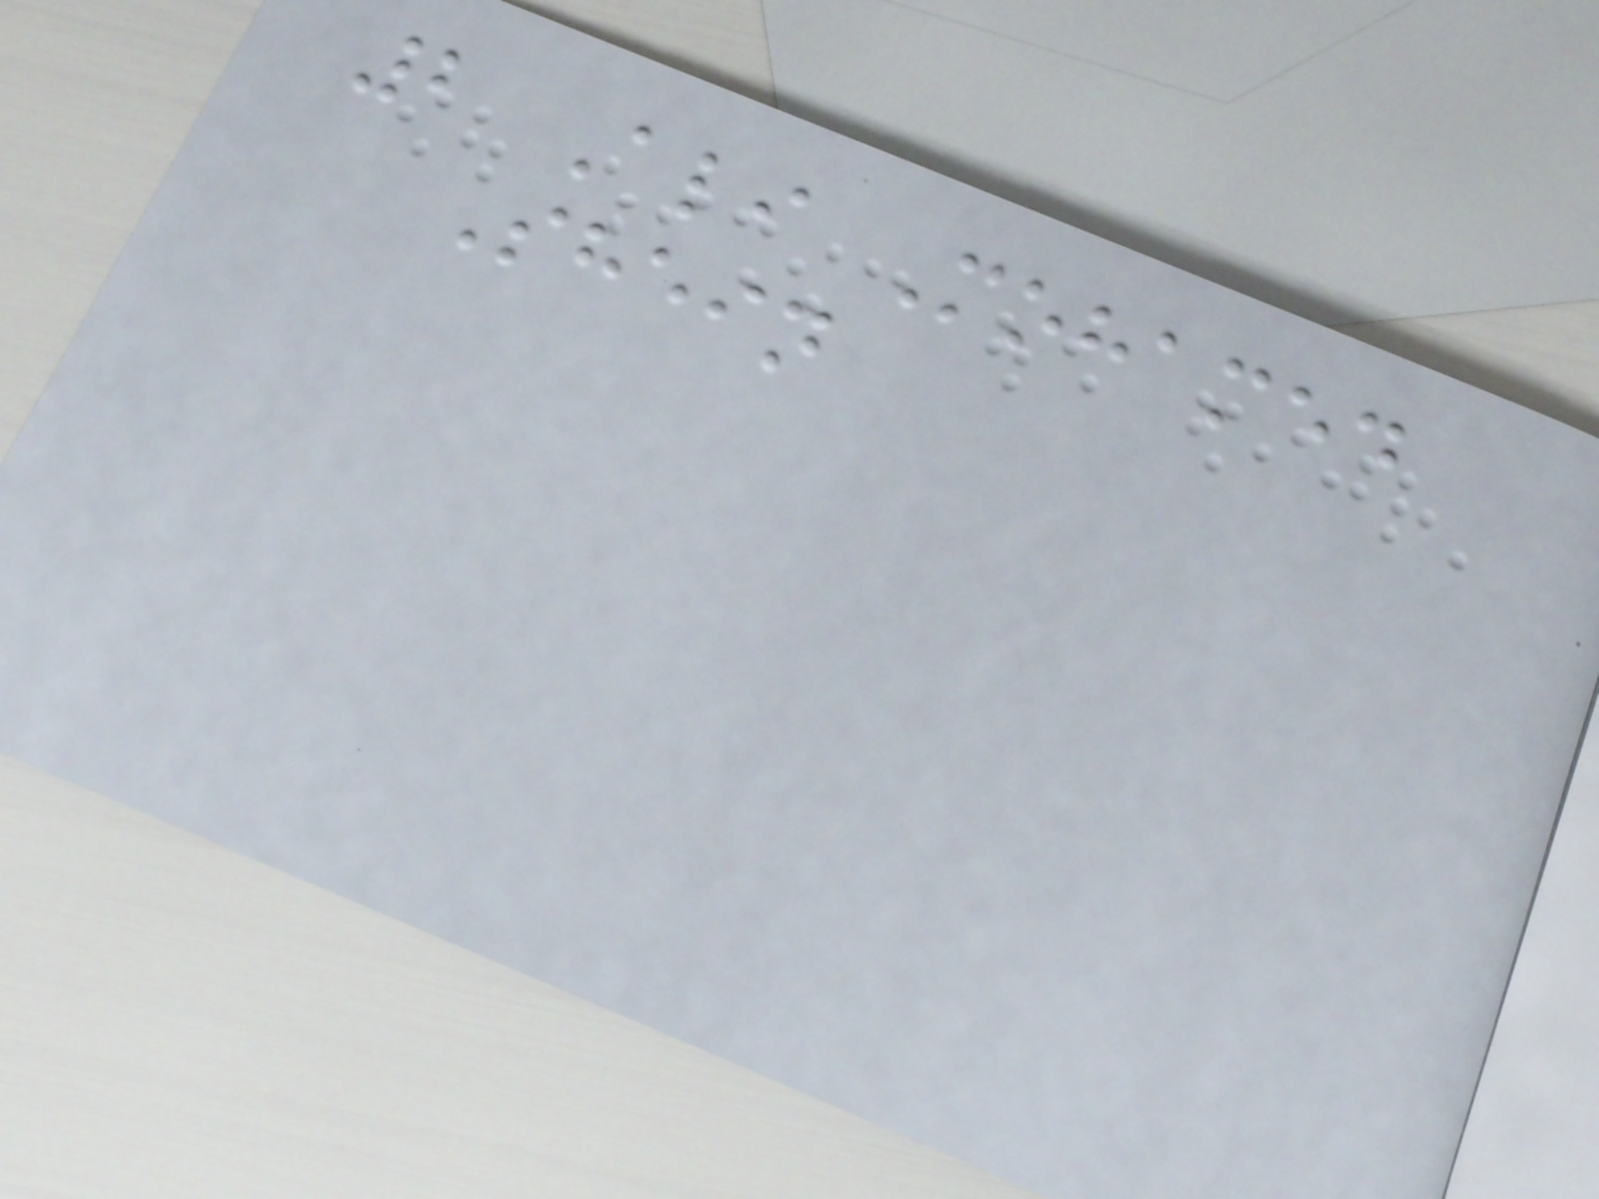2 Ali Mohamed
Shein
